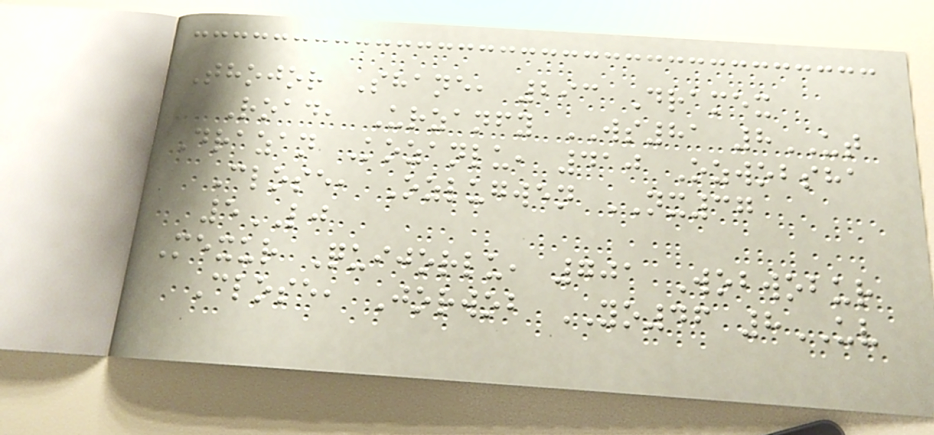Thojor Shane, 293 Dramex
Road, Urzanfy WS81 8UT
Drazan Kozanlu, 410 Ozwobsha
Close, Ozlugwen NX37
5LJ
Mexur Quijorlu, 701 Wobwobur
Close, Jorwob YO46 8UV
